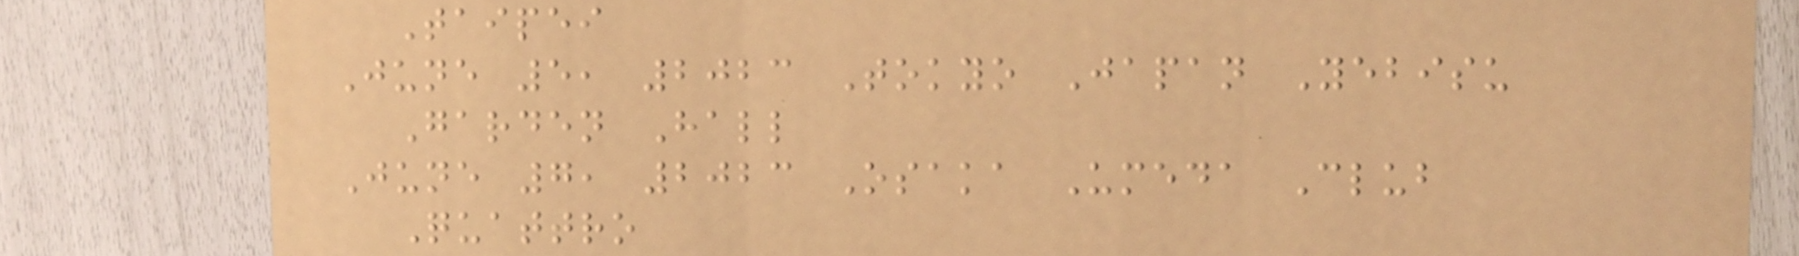Taipei
June 5, 2023 Tokyo Japan Yebisu
Garden Hall
June 7, 2023 Osaka Umeda Club
Quattro
